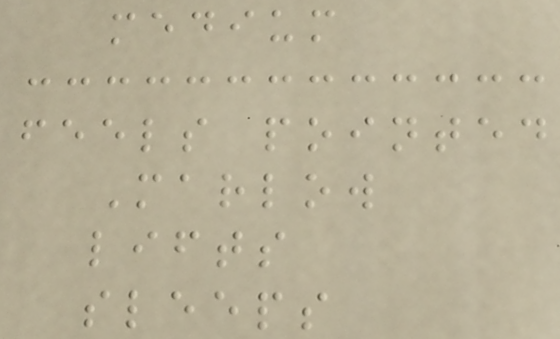medium
feels pointed
Marlow
lifts
sleeps
